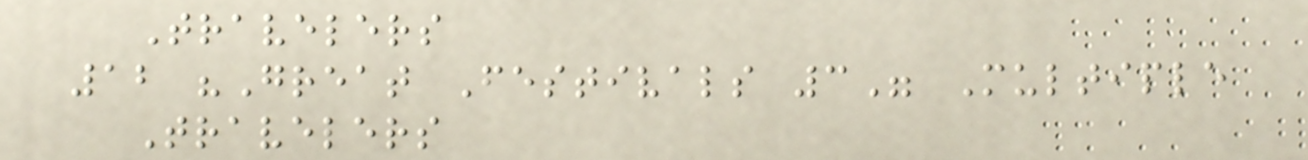Travelers
12 "Great Festivals 3" Multiple
Travelers
